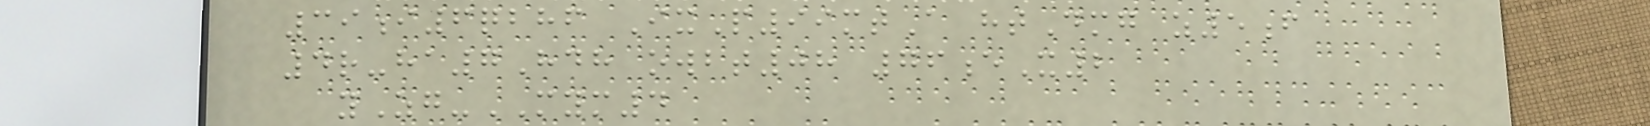39i6qbhf IxP99mtA htDmg z5f
4r-ha7Hdh owbt08 76eX2
yZg-MYM4
